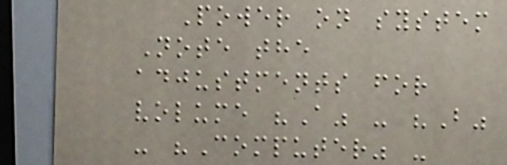Power on system
Note the
adjustments for
volume "A" - "B"
- "Computer" -
